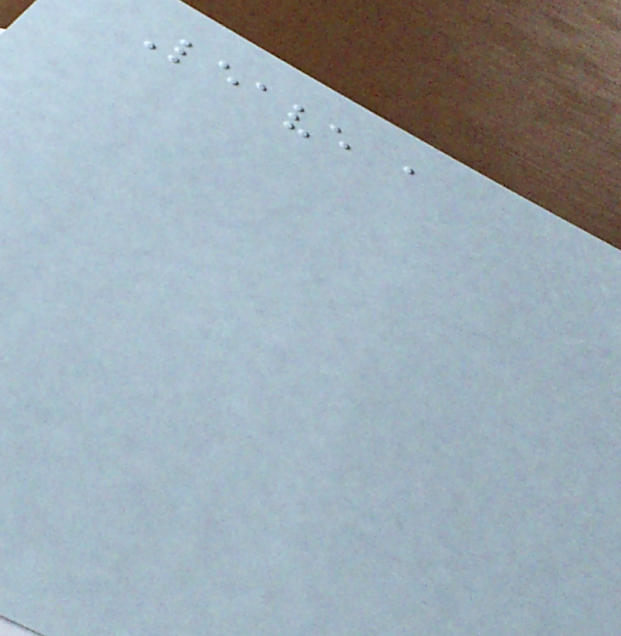Leave a
